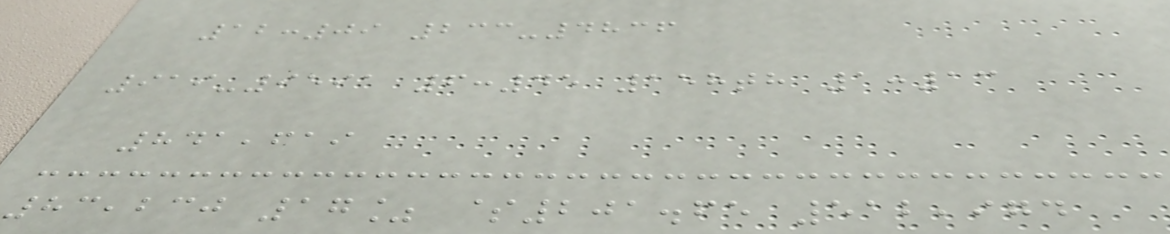12:09 233-4836
919-9591 6:45 158th 1:13
841,619
83,230 17% $201.65 512,974
